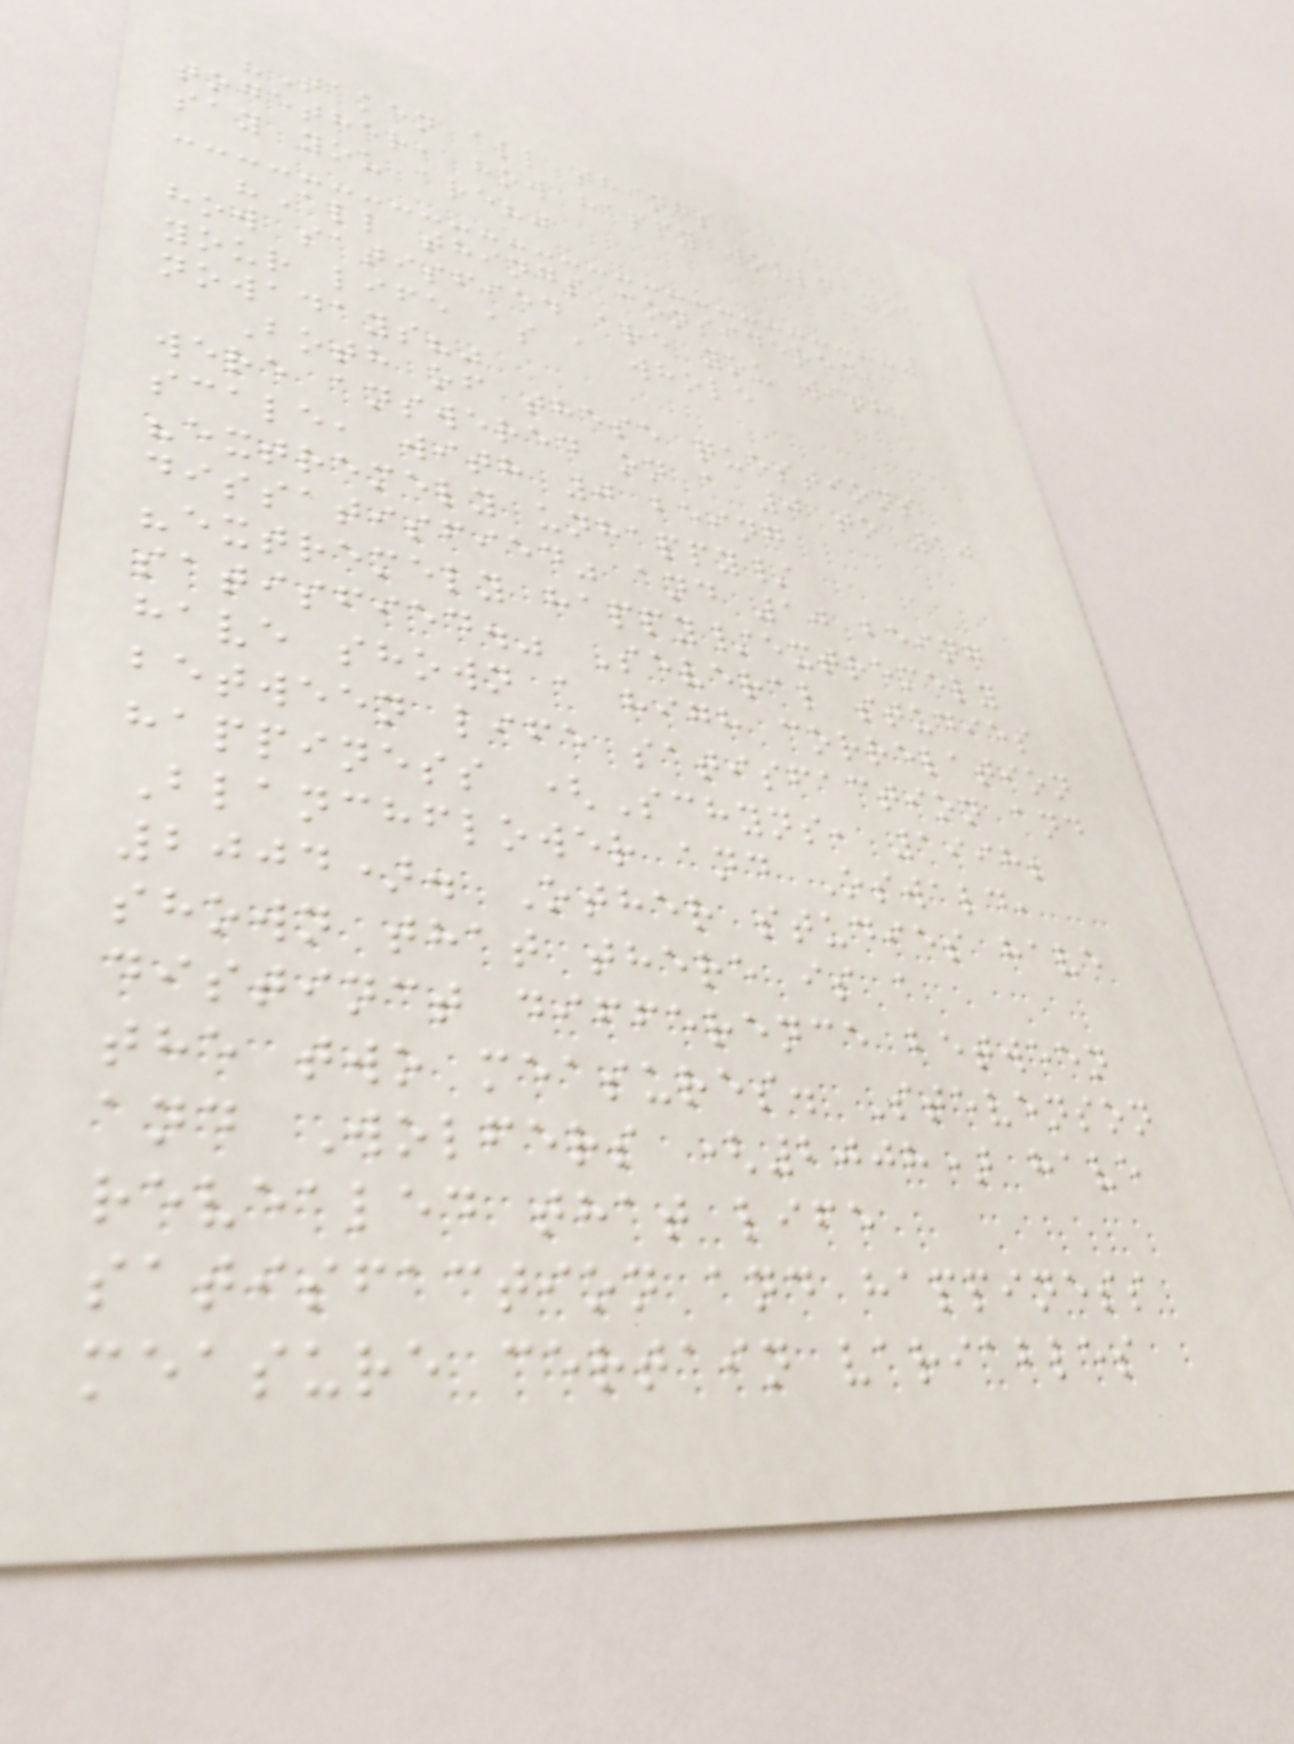"Taken all things
together, how happy would you
say you are?"
"All things considered,
how satisfied are you with
your life as a whole
nowadays?"
Both of these questions
were answered on a 0 to 10
scale, with 0 being
"extremely unhappy/
dissatisfied" and 10 being
"extremely happy/extremely
satisfied." Several studies
have shown a high correlation
between life satisfaction and
happiness (Schyns, 1998;
Blanchflower and Oswald,
2004). Other studies have
shown that there is a
distinct difference between
the two measures. Stevenson
and Wolfers (2008) have
revealed that life
satisfaction and happiness
measure certain variables
